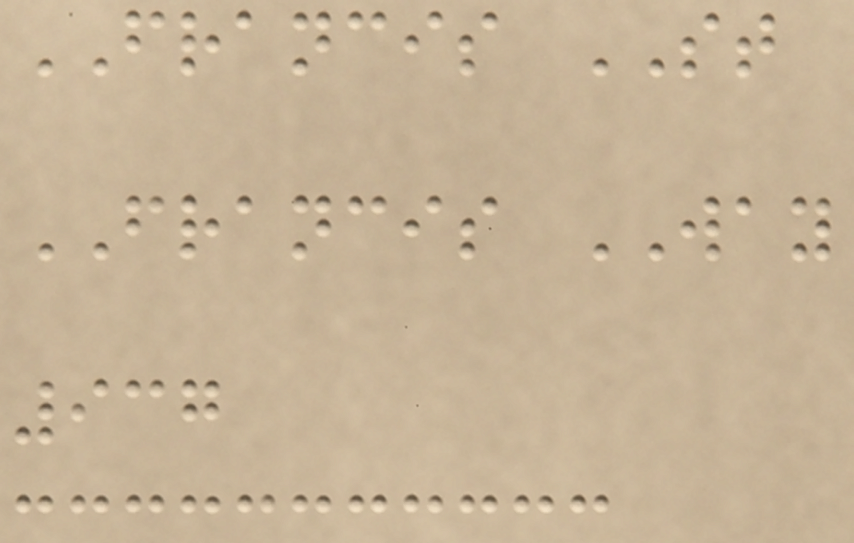FRANCIS ST
FRANCIS WAY
937
